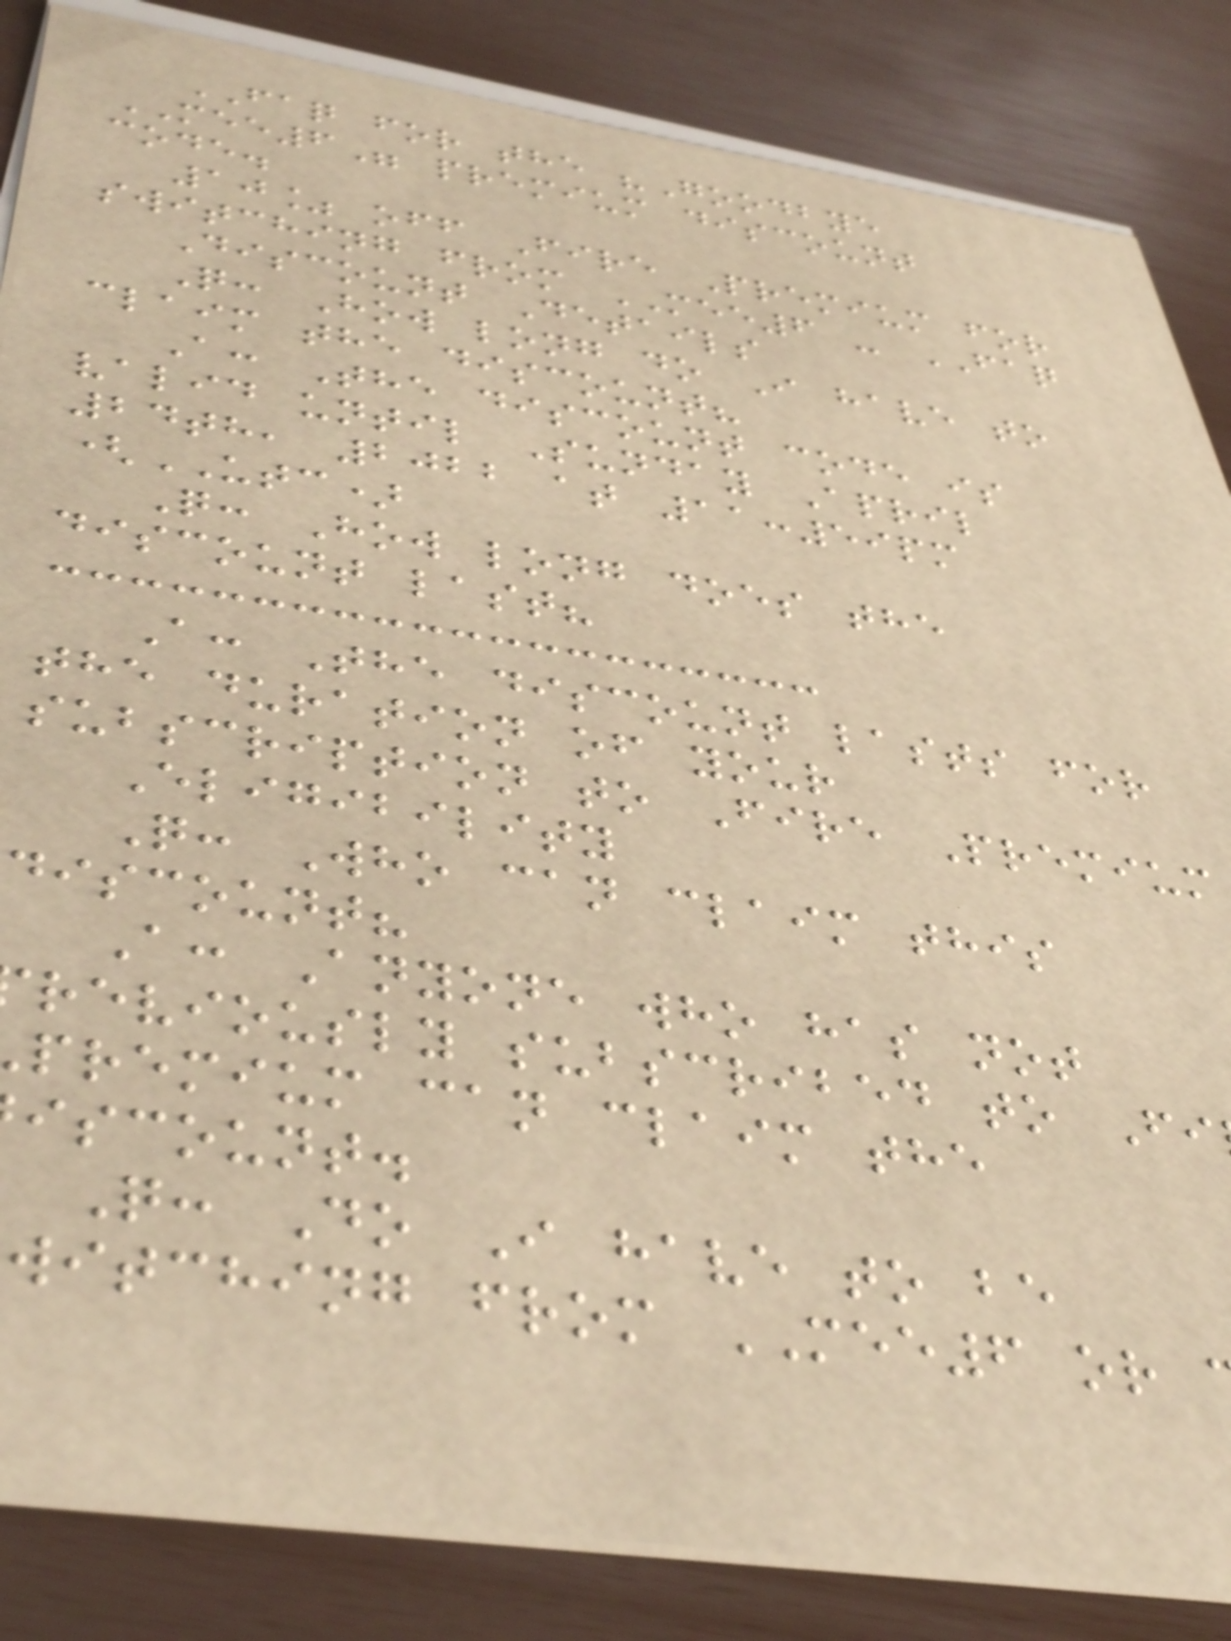FAQ for the "Goodbye
MEE6" premium discount
code.
10% off Fire Premium for
switching from MEE6 - FAQ
Discount Details
Q: How long do I have to
claim the discount?
A: The discount code is
valid until Sunday April
24th, 2022 at 11:59pm
(UTC)
Q: How long does the
discount last?
A: The discount lasts for
the duration of your
subscription to Fire Premium
Eligibility
Q: Who can claim this
discount?
A: Anyone who has not
reviously subscribed to Fi
premium can claim the
iscount.
Q: Do I have to be
witching from MEE6 or
